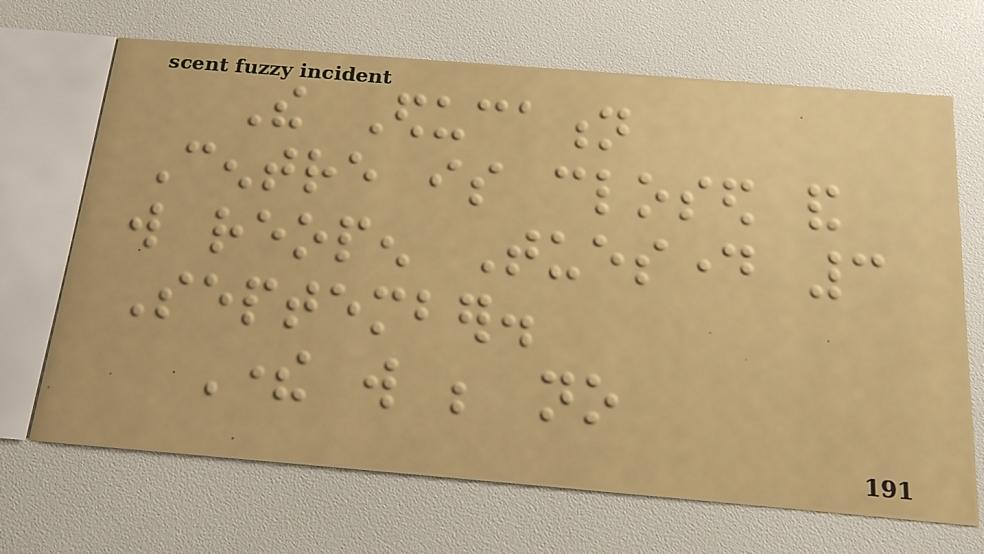The Education
Centre is closed and
will reopen Tuesday 3
September.
There will be no
